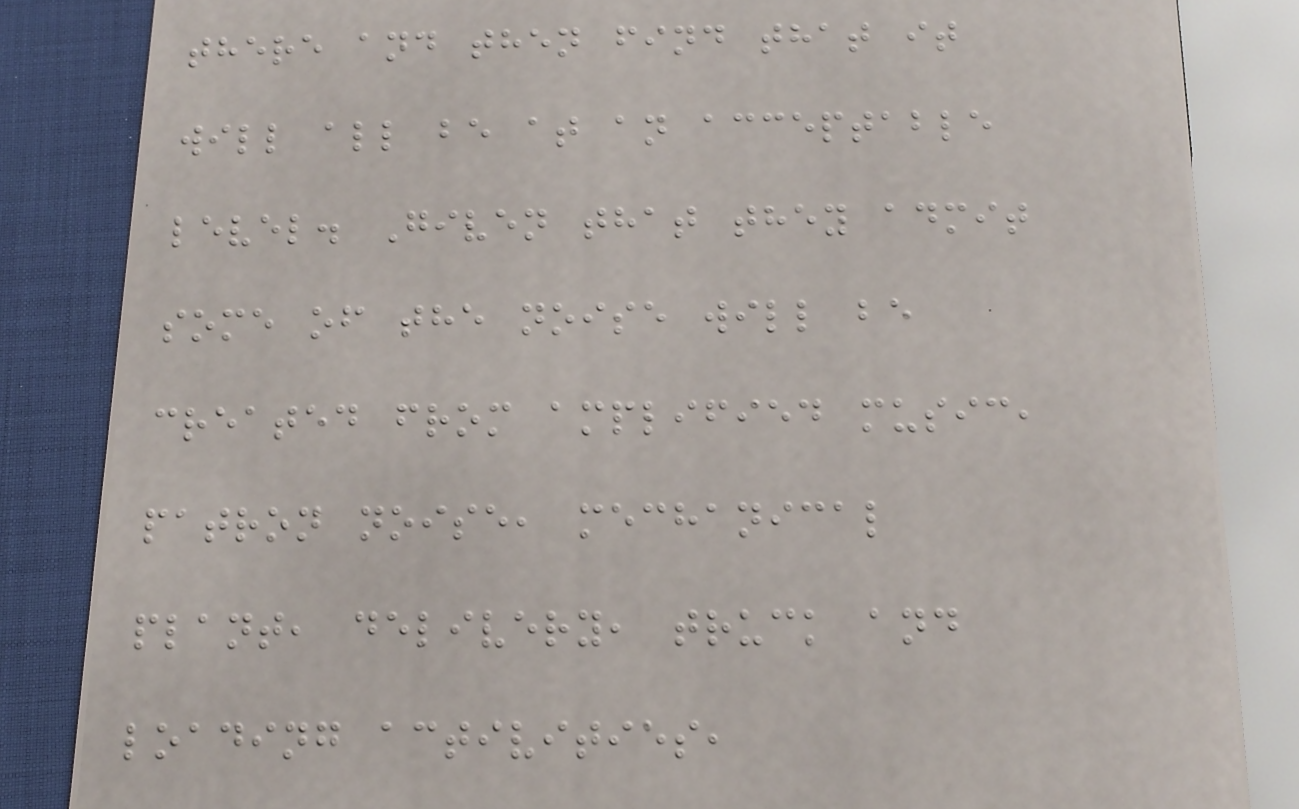there and then find that it
will all be at an acceptable
level. Given that they admit
some of the noise will be
created from amplified music,
patron noise, mechanical
plant, delivery, truck and
loading activities,
